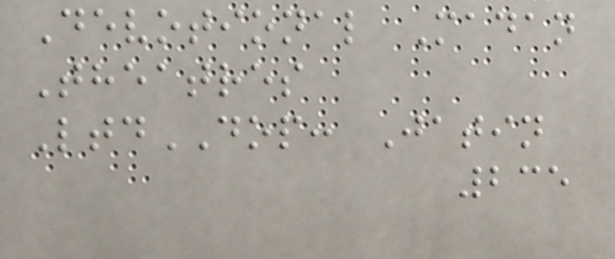Devotional Madan
Theatres
LtdDOP: Jatin
235
